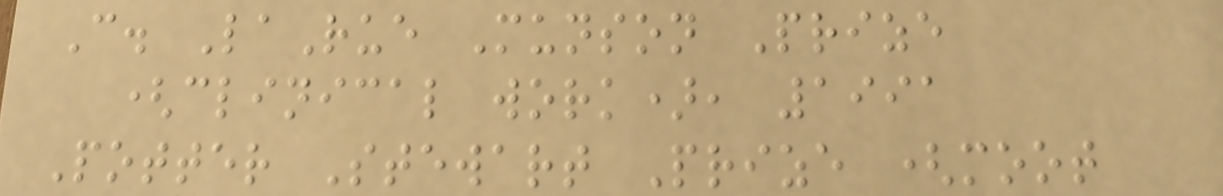C. LaRue Munson Prize
(clinical work), 1991
Potter Stewart Prize (moot
